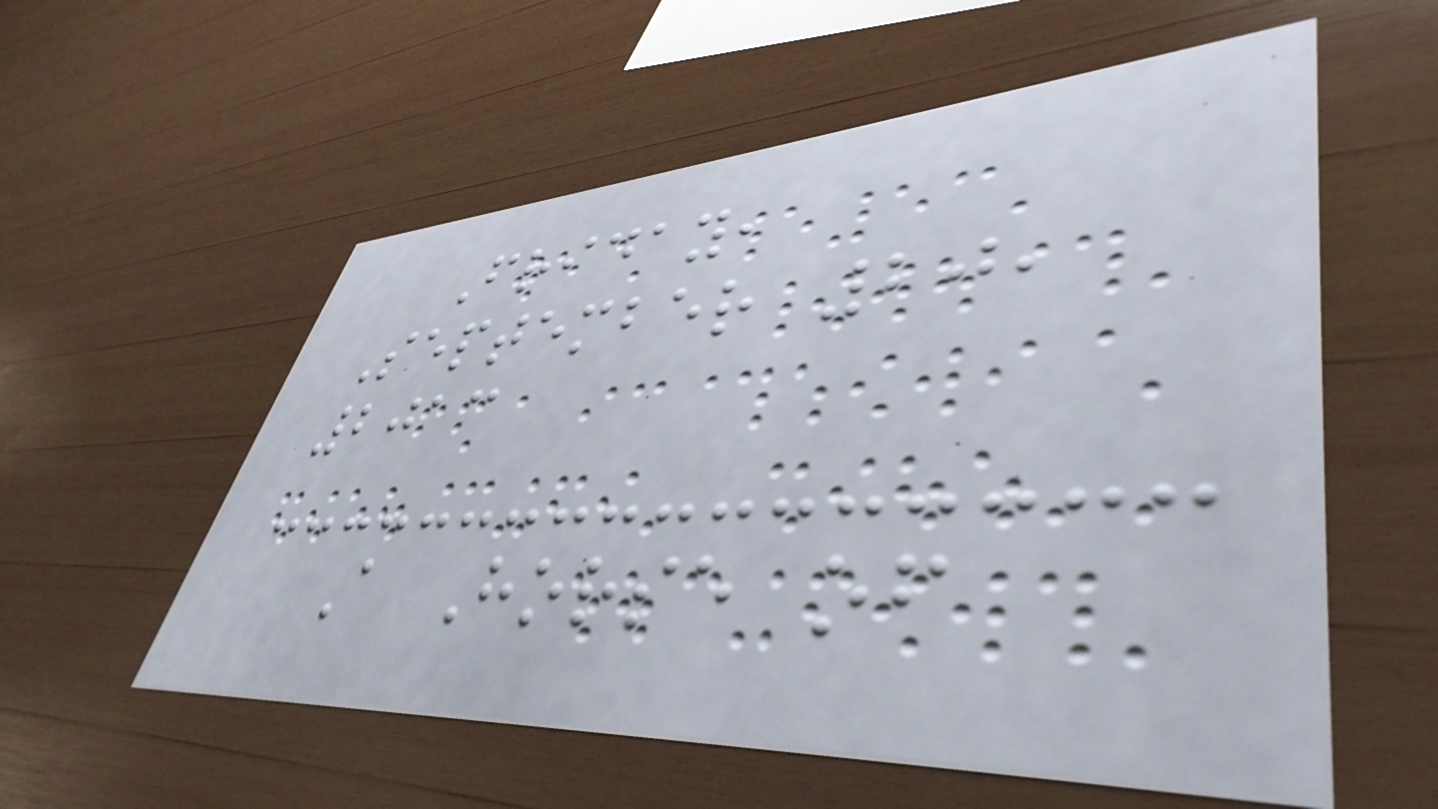Friday,
September 20,
2013
A Horse of
